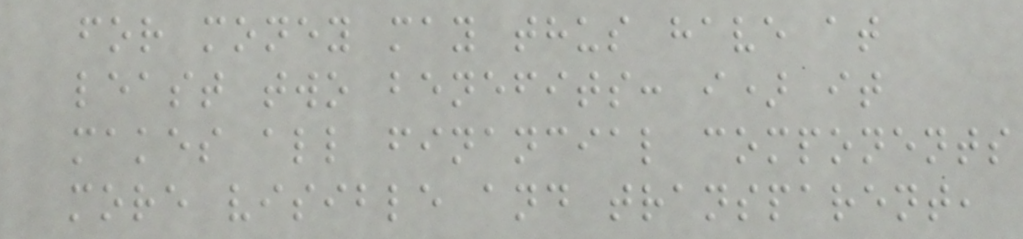for money may thus have at
least two benefits: i) it
makes all financial components
more visible and transparent,
